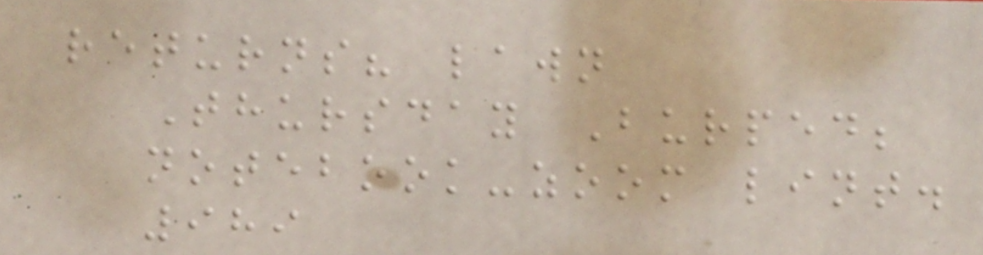returns? lawn
Thursday Burped;
notebook-zoom lint.
989
